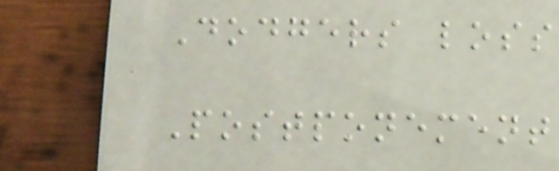Dodgers loss
Postponement
